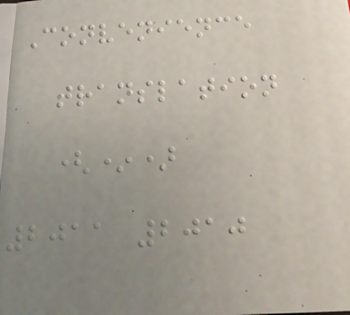Convenience
translation
(*)
2011 2010
